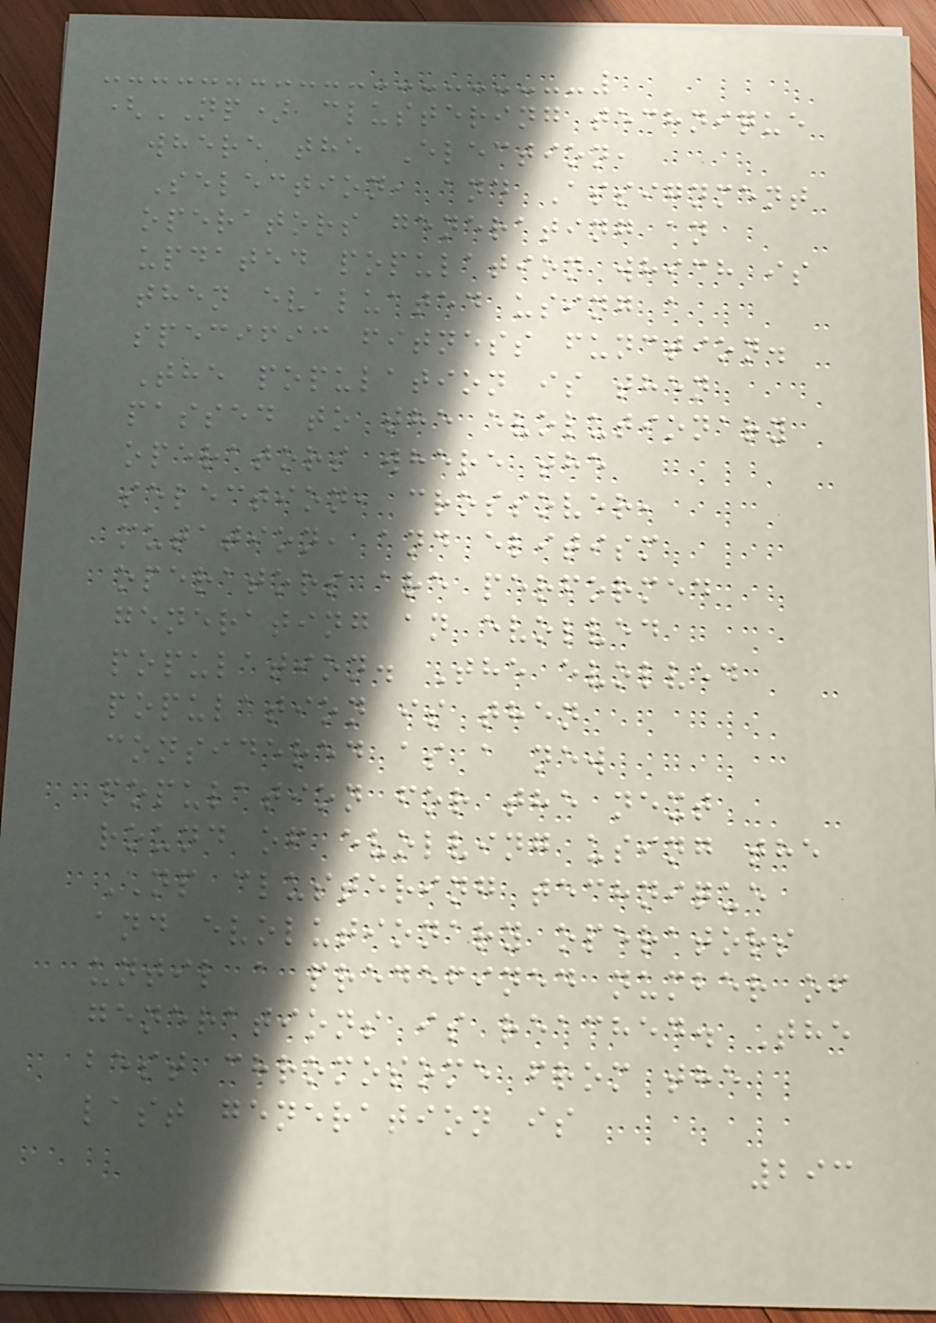(NP) clustering technique
where the Election,
Selection, and Assignment
operators generating an
updated population which is
then evaluated using a
specific fitness function.
The population is then
passed to the evolutionary
operators where the
selection, crossover,
mutation, and elitism
operators are performed
generating an evolved
population. The evolved
population is then
considered as a new
population for the next
round of evolving using the
NP clustering technique
and evolutionary operators
until a predefined number of
generations is reached. The
best chromosome from the
last generation is
293
